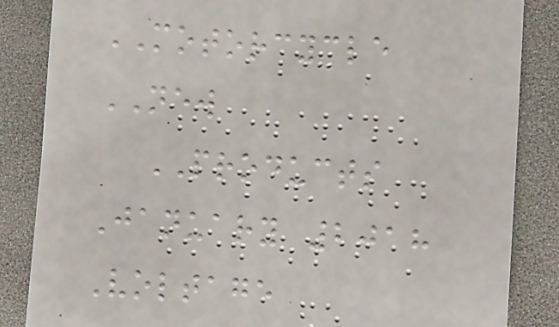MOTORCYCLE
NEW
PRODUCTS
January 2018
Voltage
